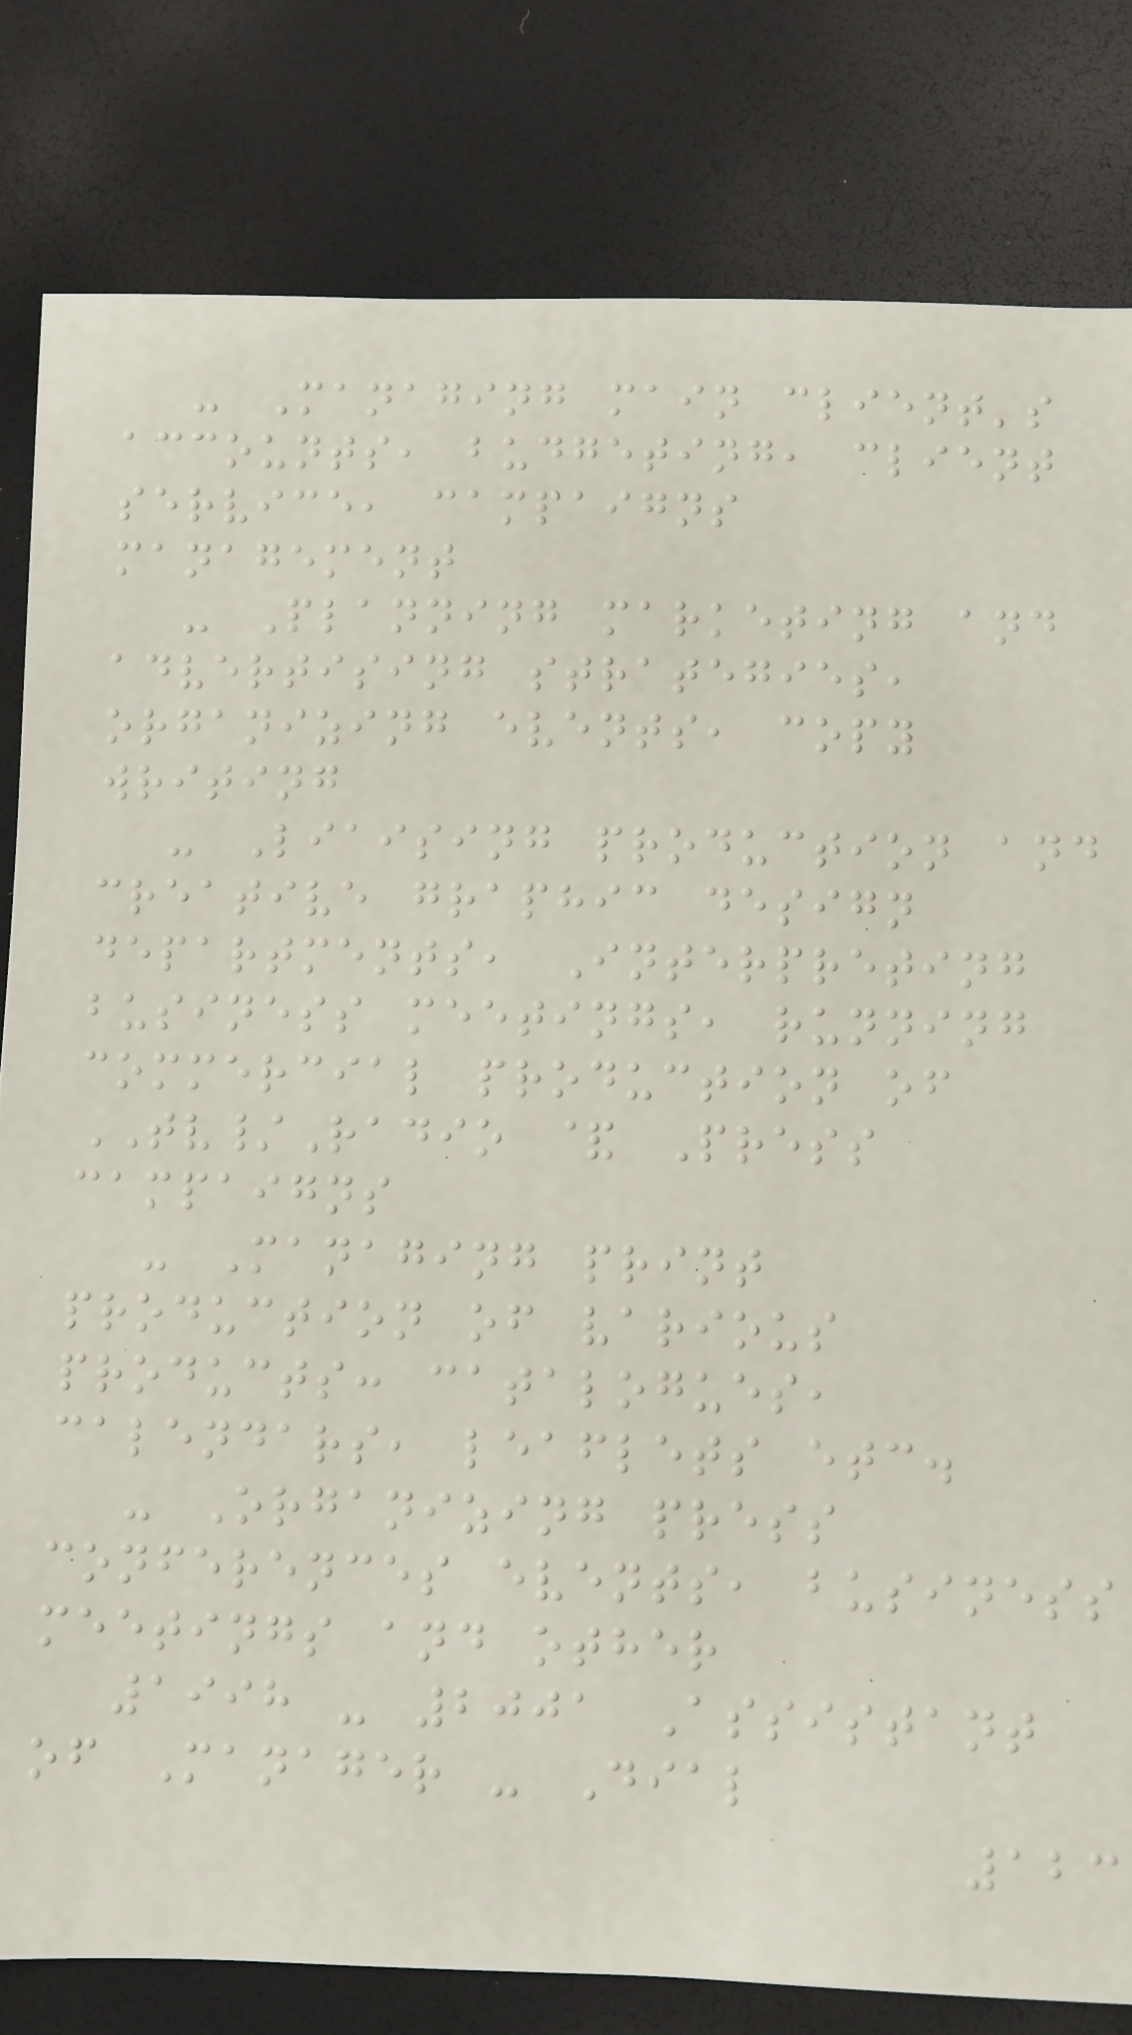- Managing main client's
accounts, budgeting, client
service, campaigns
management
- Planning marketing and
advertising strategies,
organizing events, copy
writing
- Liaising production and
creative graphic design
departments, Interpreting
business meetings, running
commercial production of
TV/Radio & Press
campaigns
- Managing print
production of various
products: catalogues,
calendars, leaflets etc.
- Organizing press
conferences events, business
meetings and other
1998 - 2001 Assistant
of Manager - Dial
123
